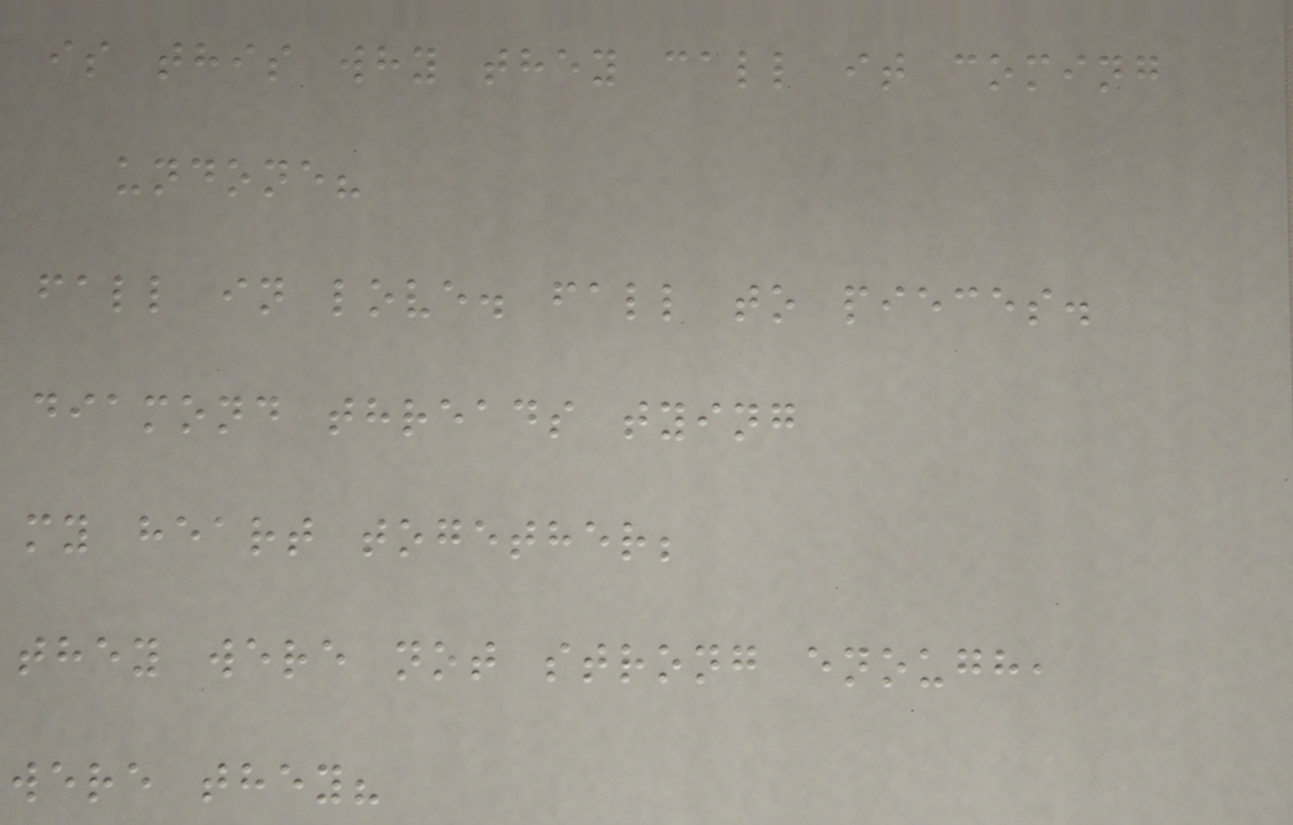is this why they call it coming
undone?
fall in love. fall to pieces.
diamond threads tying
my heart together;
they were not strong enough,
were they?
